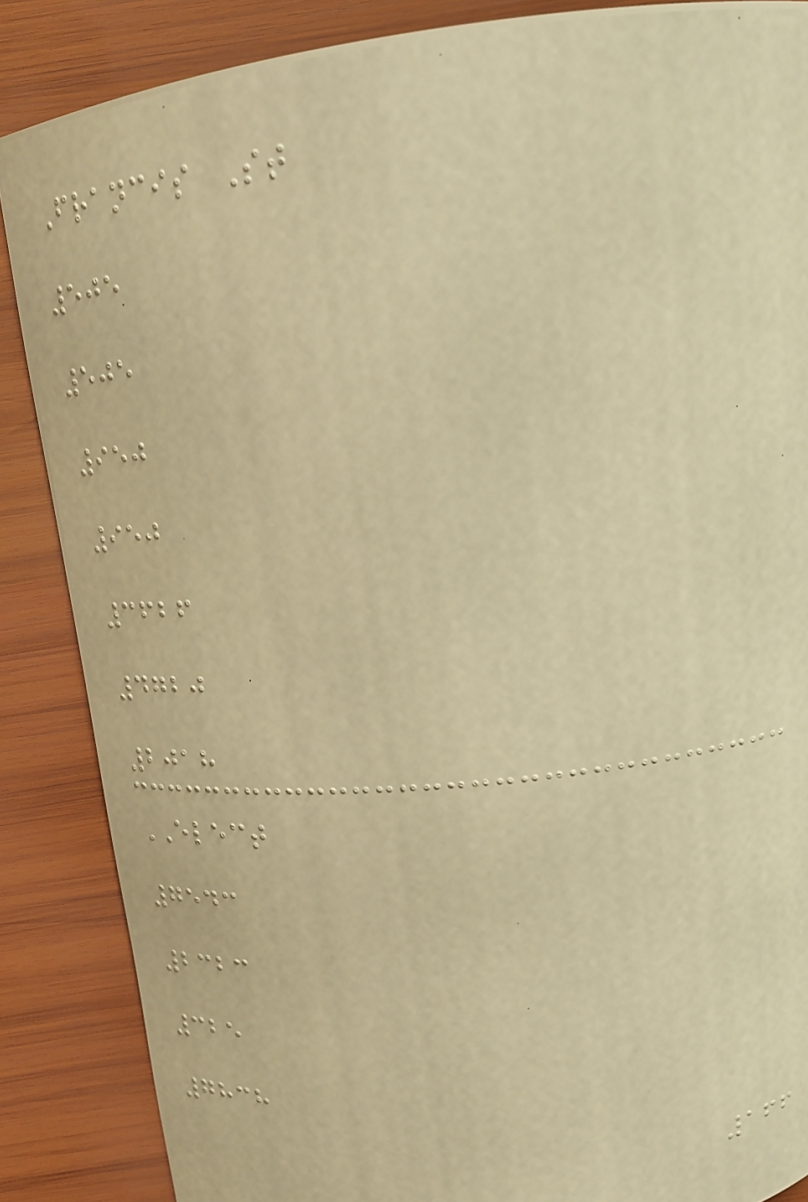Francis St
505
505
950
950
3626
4720
2018
ELECT
7543
2323
325
7838
166
